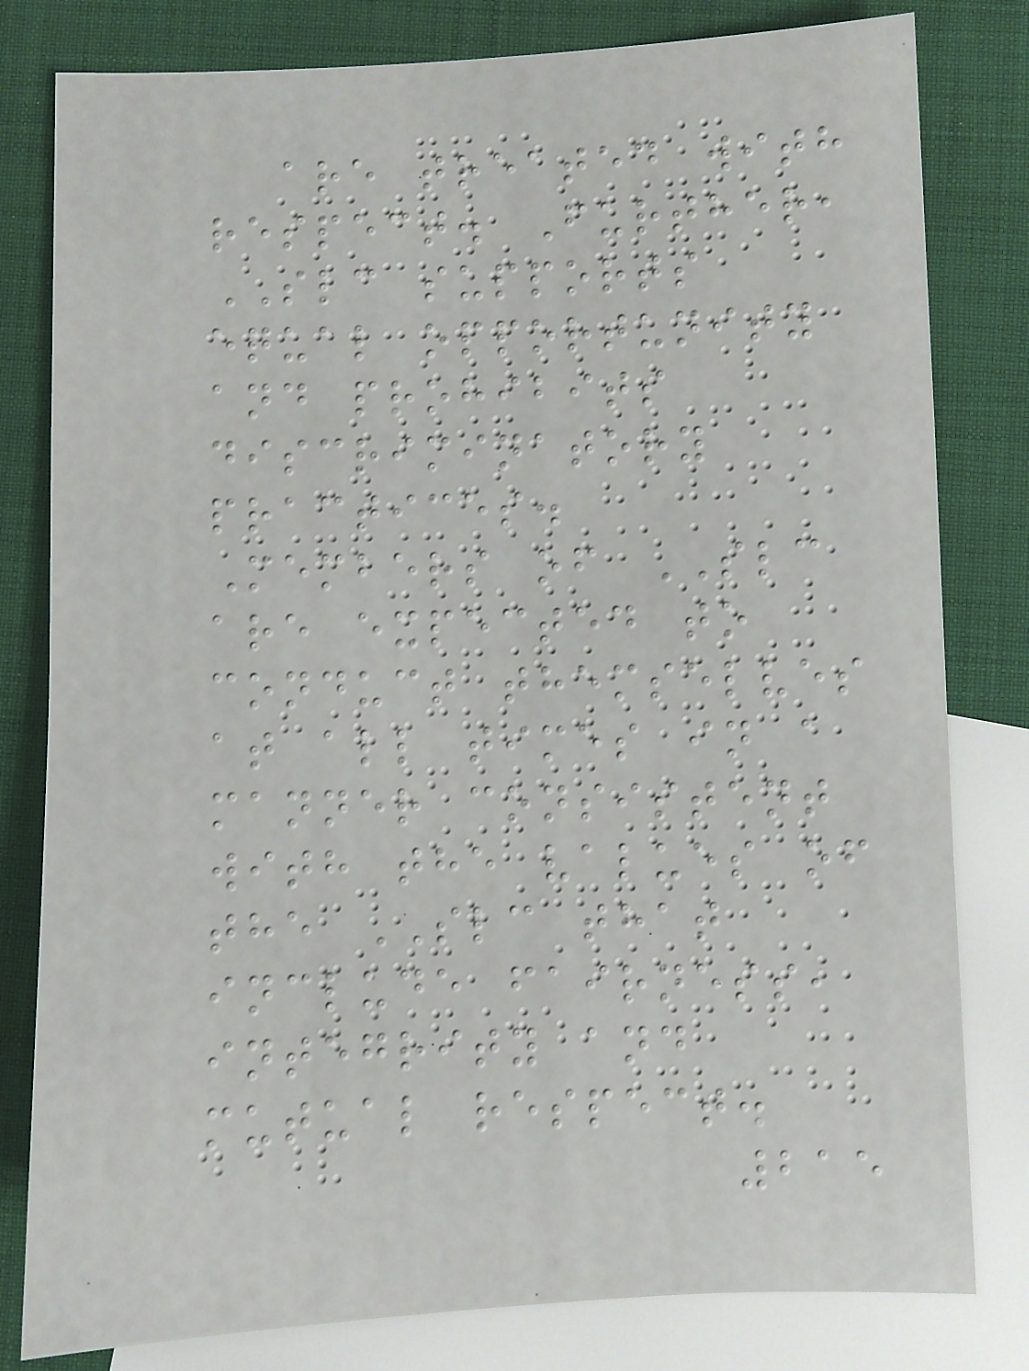are treated with
respect. Further,
SLC supports
equal opportunity
and prohibits
discriminatory
practices.
Members of SLC
are expected to
conduct themselves
at all times in a
manner consistent
with the values of
the SLC that
include fairness,
integrity and
mutual respect.
215
